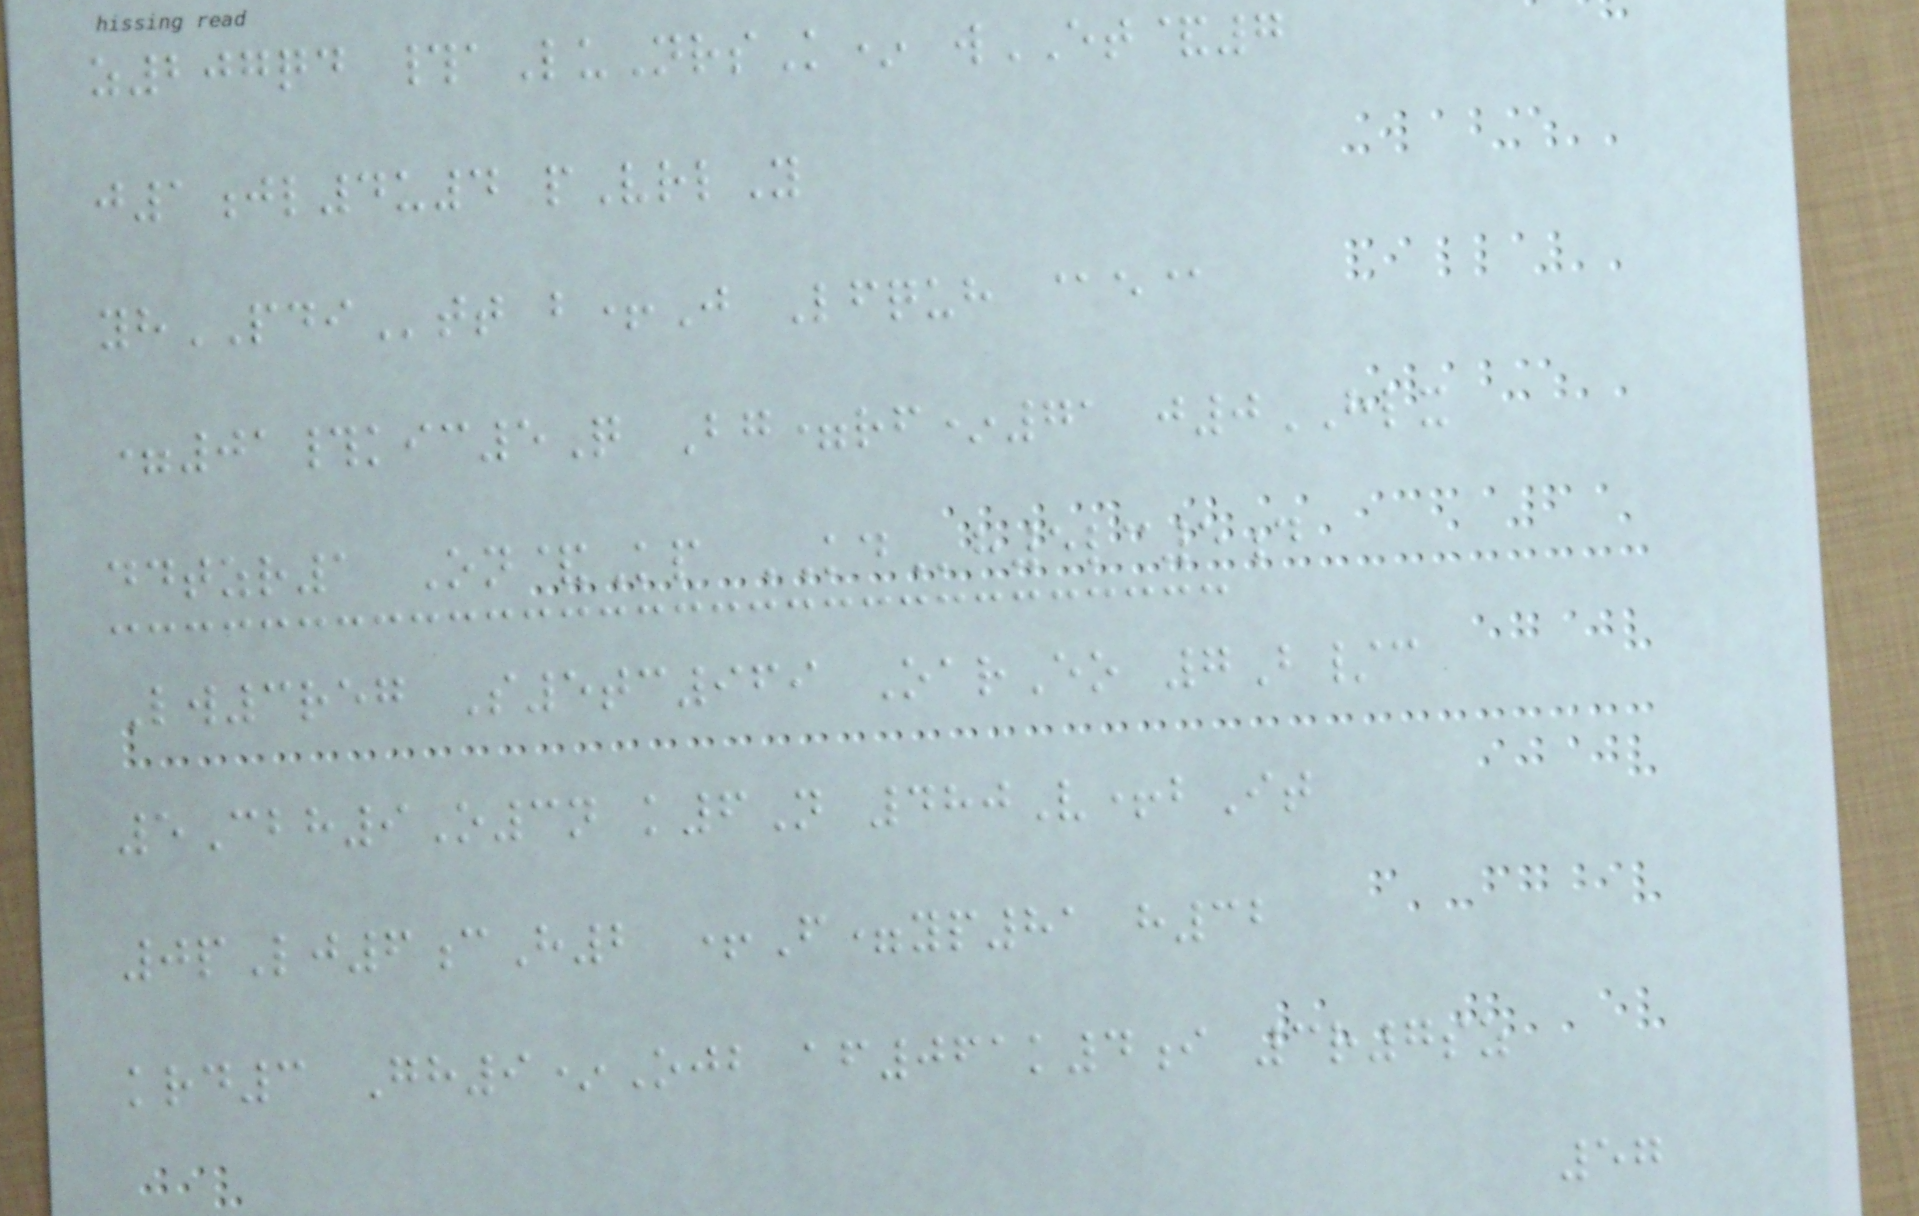z207qd #aLuNrsK* wET&7
j1jl4u4 pVrlY
yhPDItt b+J Lfquh @e@
=01#kic5Q Bg=rf*71 j0HLX
ddtzr1 On&Kp KDh5lc5d
Lw3reg S5tc969 OarEo 7B/c
5Cbh9O3n k6N 480V+bIt
0pLj6cH2 +F=yp81 h32
krd3 Gh9*Ojb af061k4i 3r7sz
57
